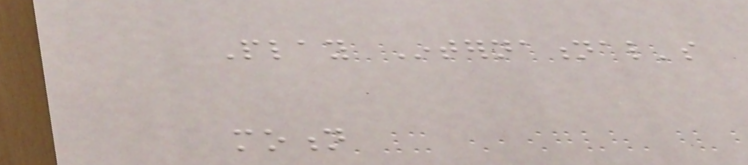Play International's
motion
